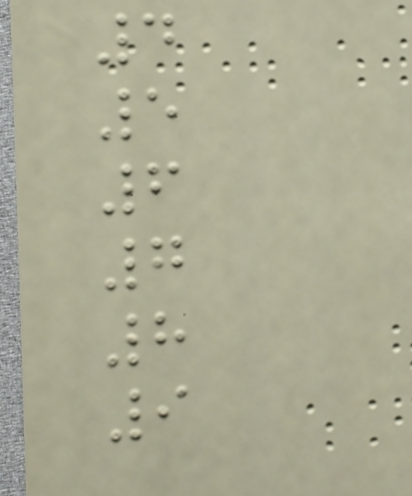4
5
6
7
8
9
